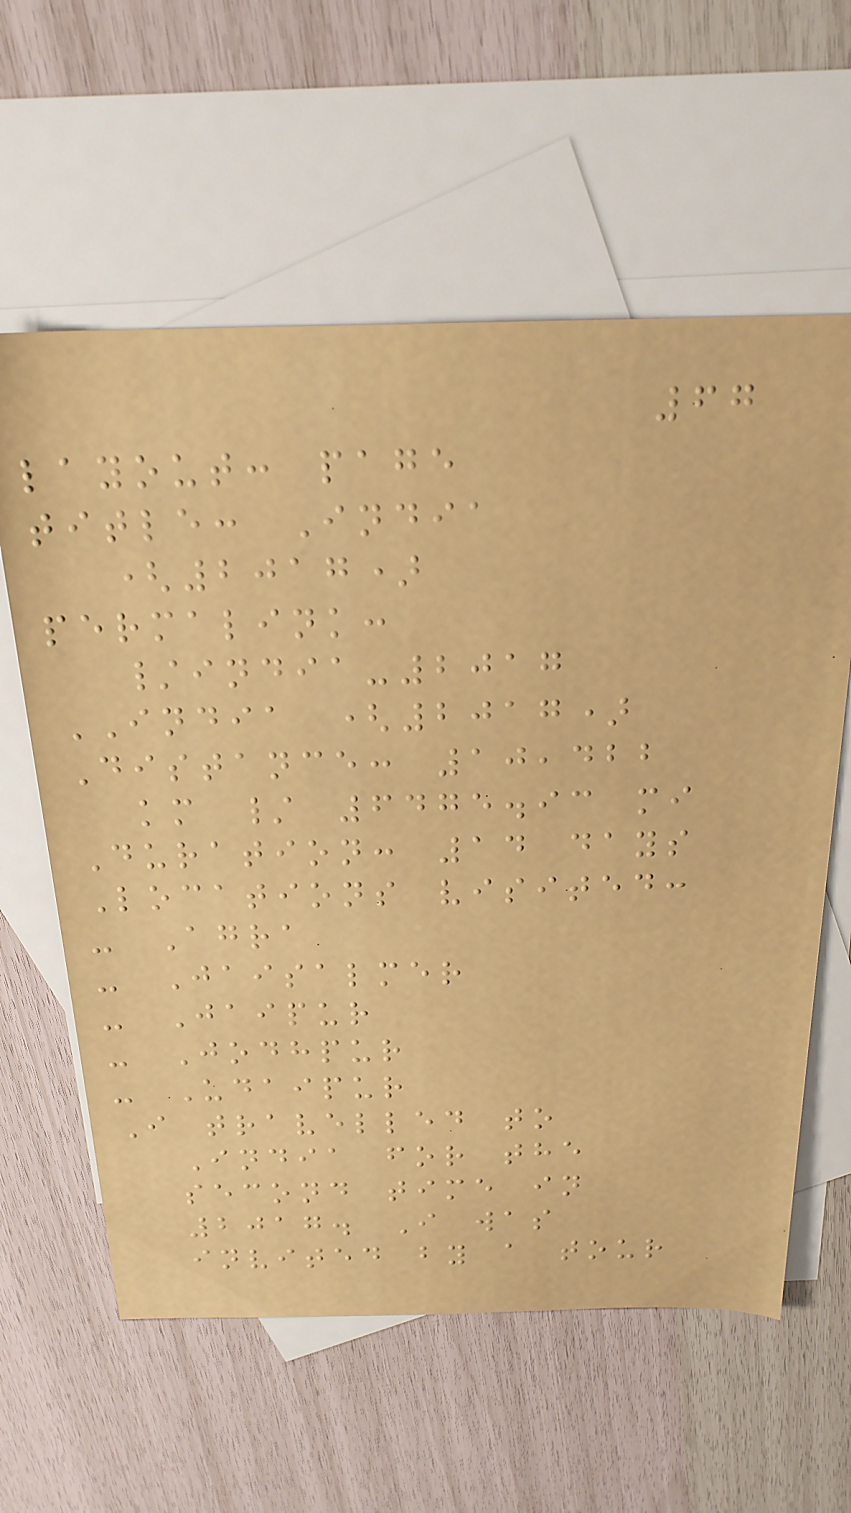67
layout: page
title: India
(2017)
permalink:
/india-2017
INDIA (2017)
Distance: 10,422
km / 6475.93 mi
Duration: 14 days
Locations visited:
- Agra
- Jaisalmer
- Jaipur
- Jodhpur
- Udaipur
I travelled to
India for the
second time in
2017. I was
invited by a tour
